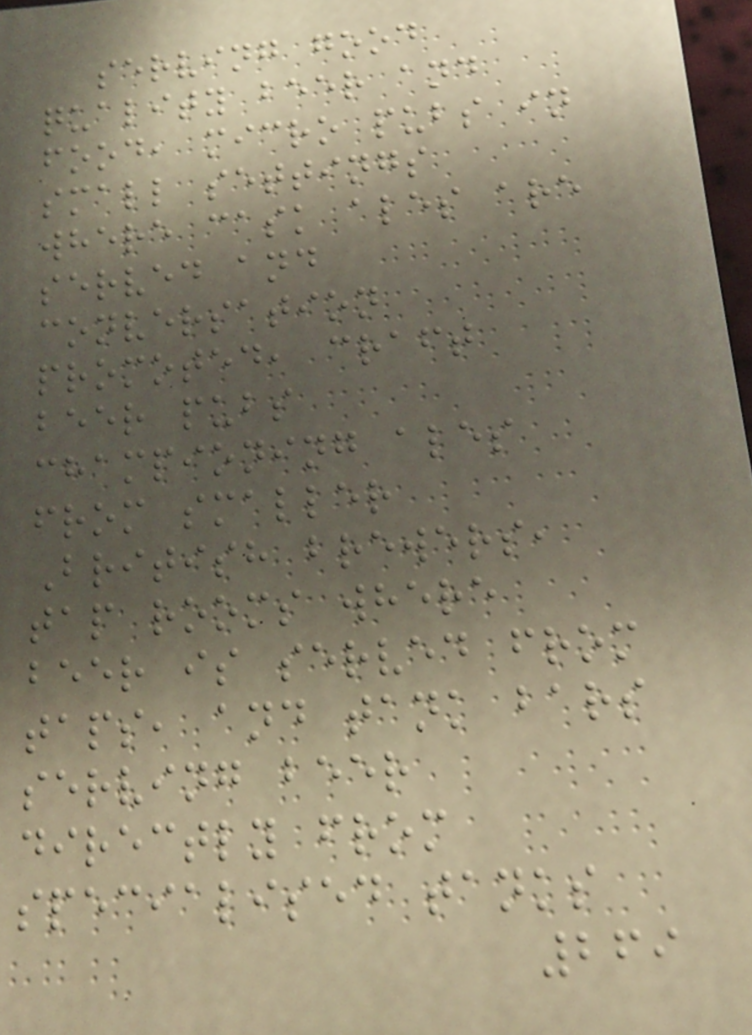serving good
quality beer and
food, micro pubs in
small settings
where cask ales are
served and
conversation
promoted, craft
beer pubs
championing ales
from smaller
British brewers,
tap rooms where
beer is served from
taps, and tank bars
serving beer
directly from
specialised tanks
269
